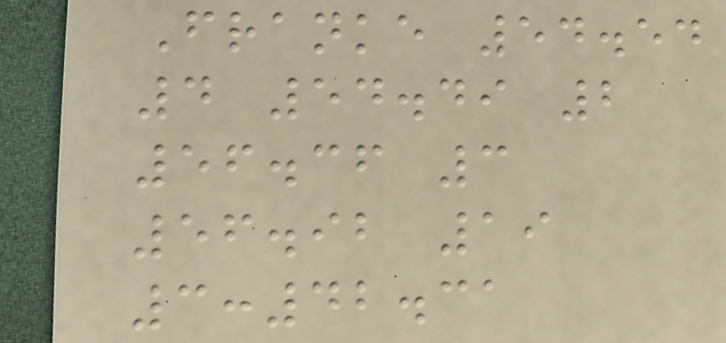Franke 54.54
4 54.49 2
56.36 3
56.92 19
3:42.31
